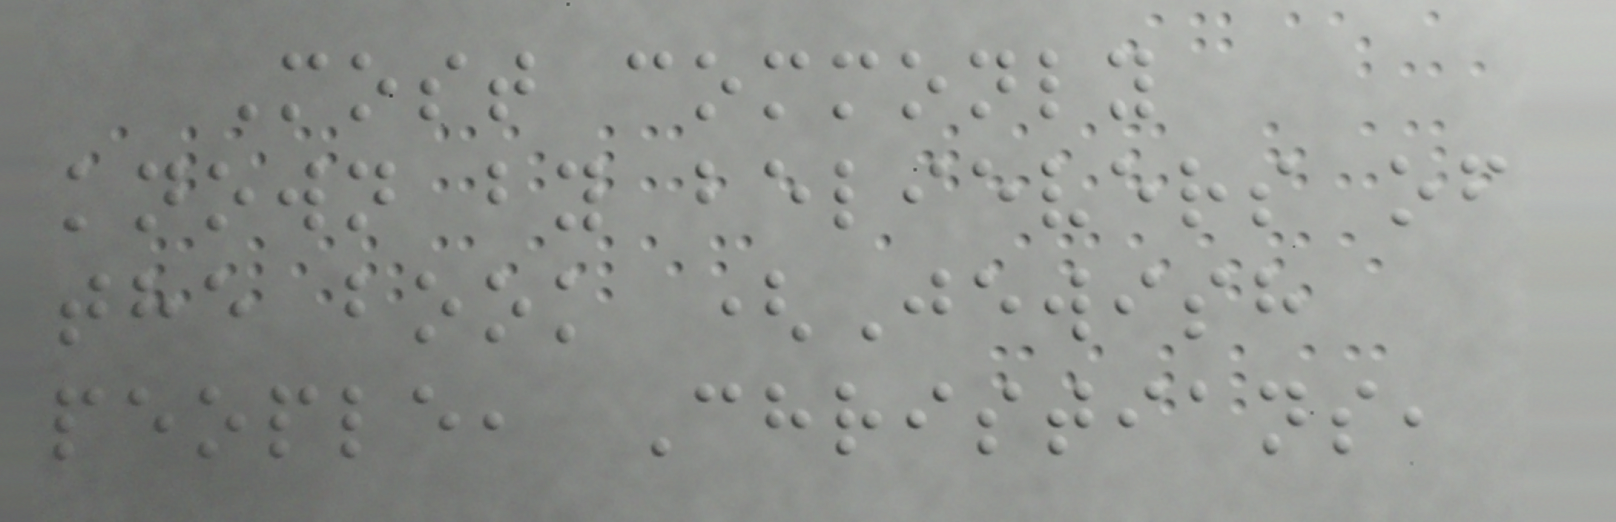Most commonly
known by believers of
the book (Jewish
people, Christians,
